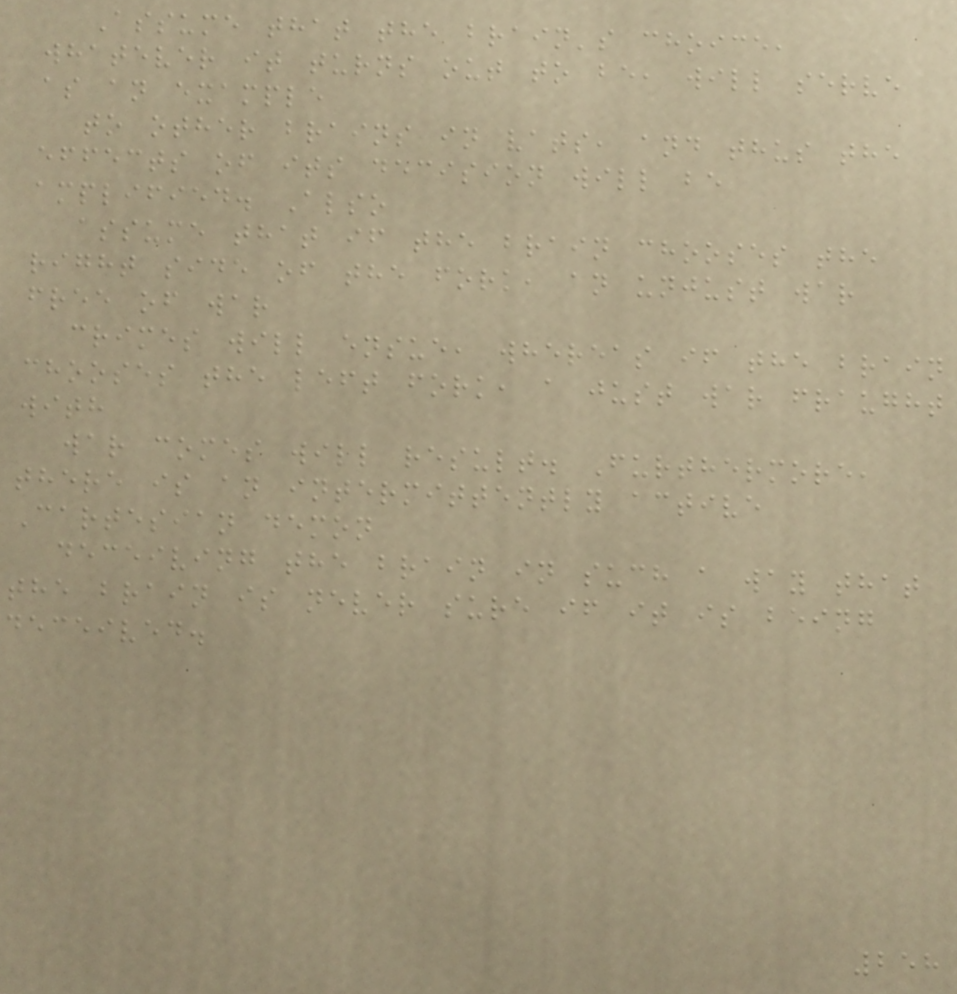Assume that the brain's choice,
whatever it turns out to be, will serve
as an example
to other brains in vats, and thus the
effects of its decision will be
amplified. Also
assume that if the brain chooses the
right side of the fork, an unjust war
free of war
crimes will ensue, whereas if the brain
chooses the left fork, a just war fraught
with
war comes will result. Furthermore,
there is an intermittently active
Cartesian demon
deceiving the brain in such a way that
the brain is never sure if it is being
deceived.
258
